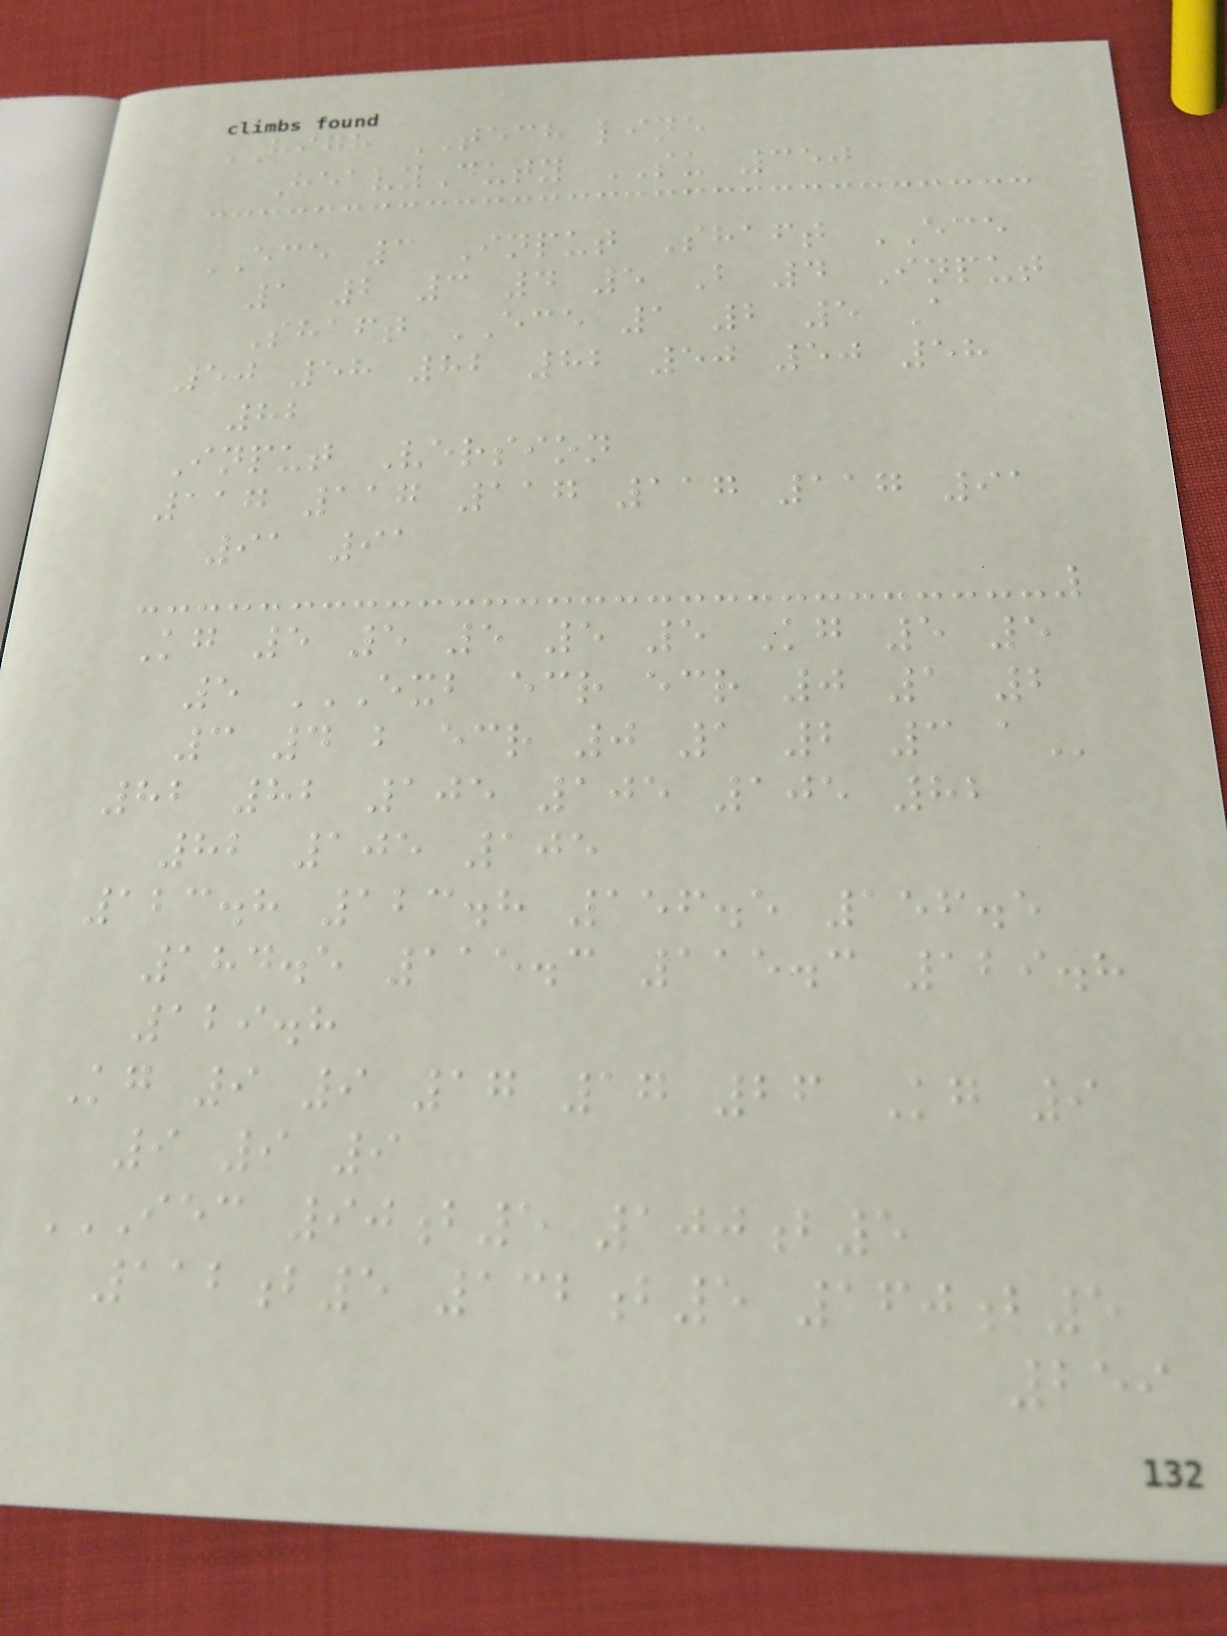HIGH TECH line
HeavyDuty SU 350
ECE 3 Input Shaft ECE
1 2 3 4 5 B 4 Input
Shaft ECE 1 2 5 A
50 58 82 82 50 50 58
82
Input Version
117 117 117 117 117 91
91 91
Kg 5 5 5 5 5 Kg 5 5
5 EXB ECR ECR 0 1 2
3 4 B ECR 0 1 2 3 A
82 82 105 105 105 82
82 105 105
123.8 123.8 156.5 156.5
184.5 115.3 115.3 129.8
129.8
Kg 9 9 17 17 26 Kg 9
9 9 9
IEC 90B5 100B5
112B5 132B5 160B5
259
